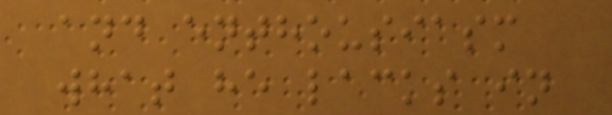and enthousiasm
what he lacks in
